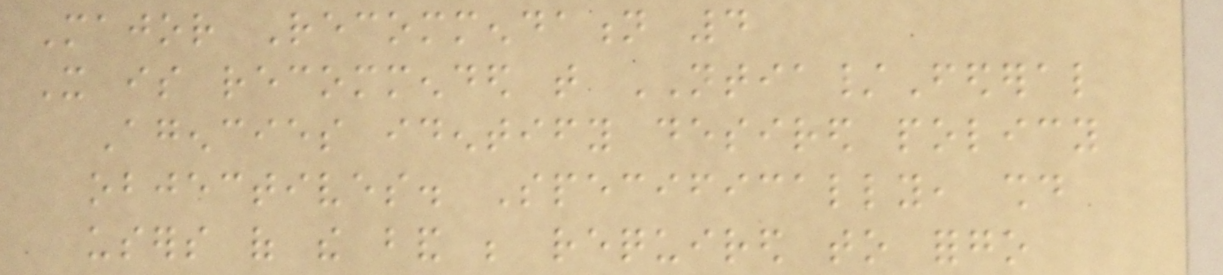Major Recommendation 4
It is recommended that NTIA/Federal
Agencies identify desired policy
objectives. Specifically, should
users of the band be required to forgo
